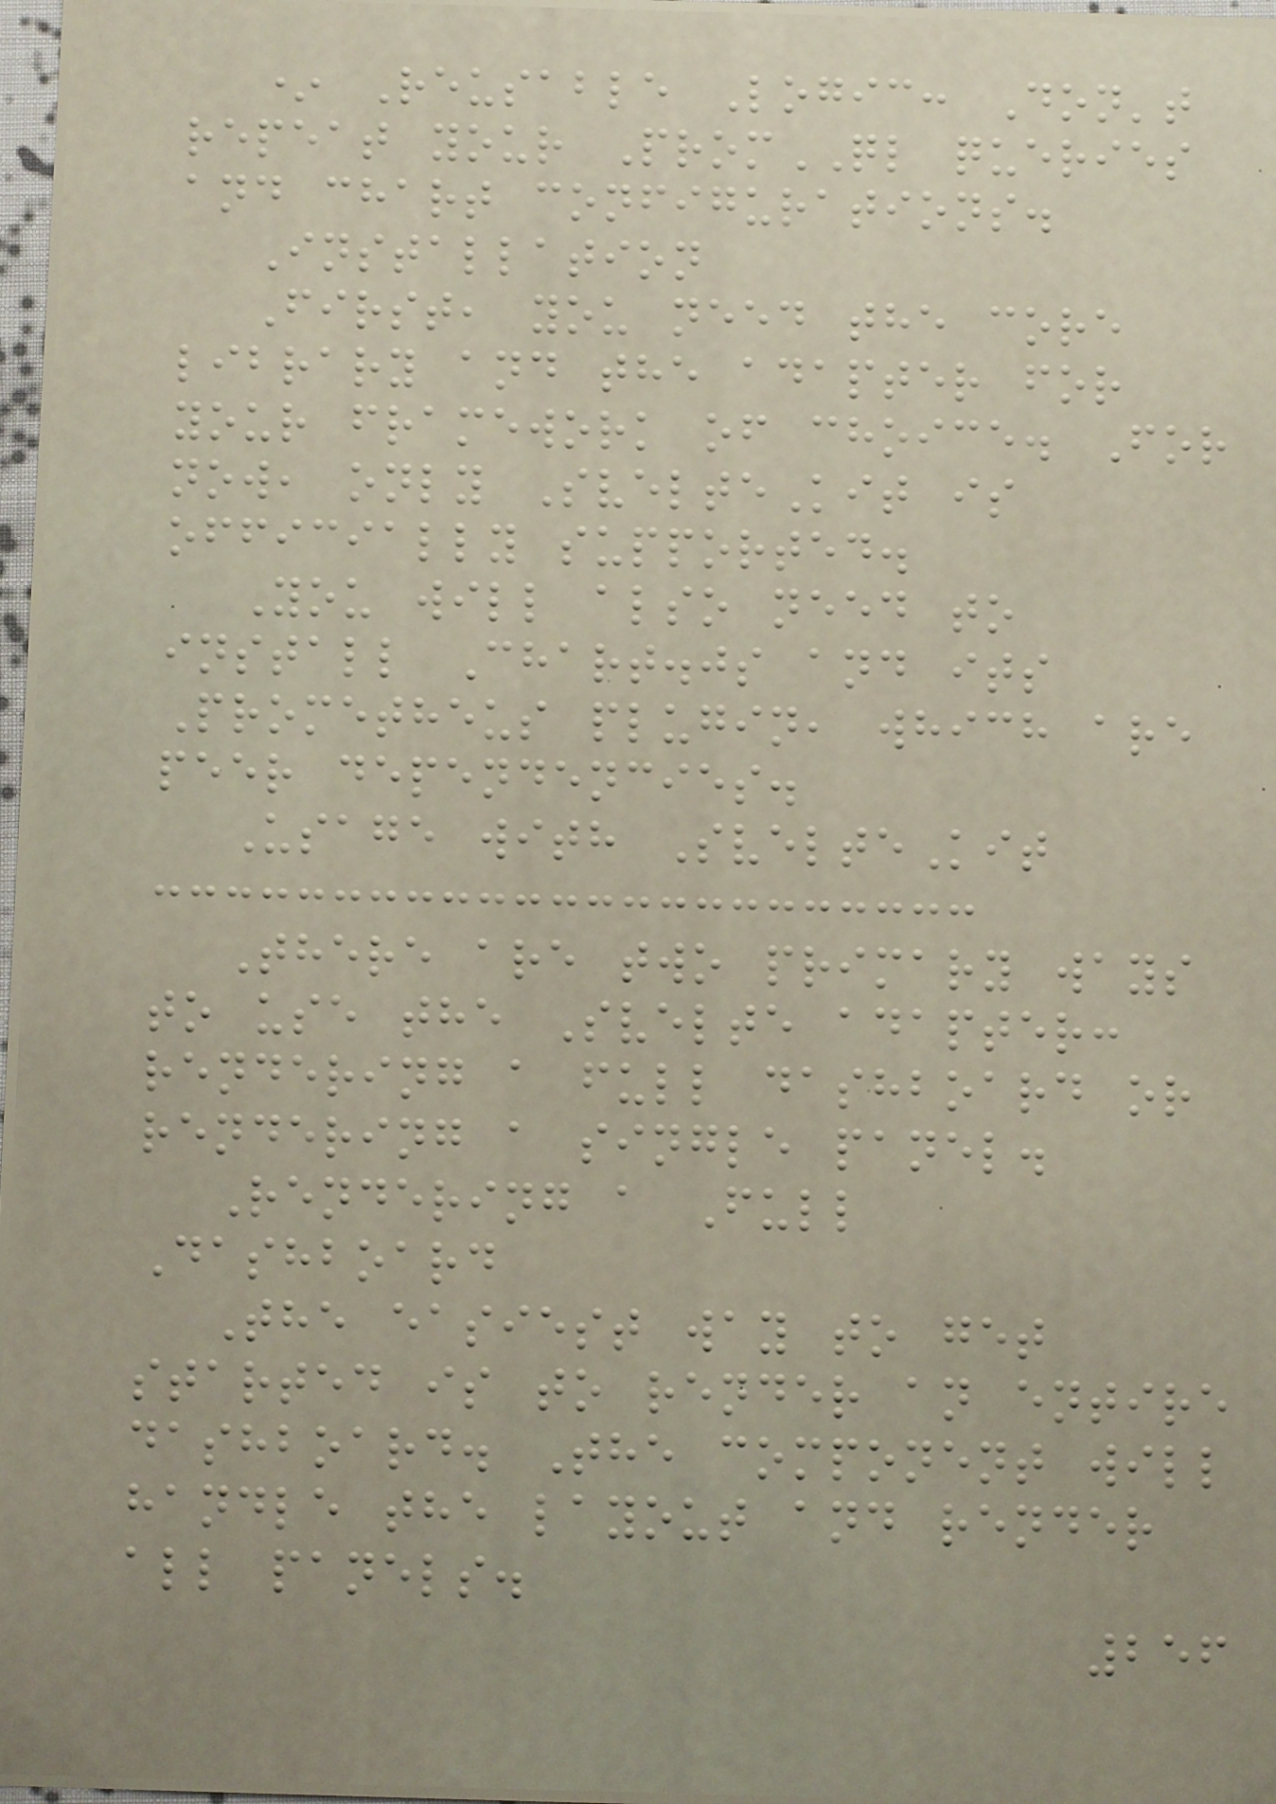* Reusable Logic: Don't
repeat your PromQL queries
and chart configurations.
Installation
First, you need the core
library and the adapter for
your framework of choice. For
now, only SvelteKit is
officially supported.
You will also need to
install Chart.js and its
Prometheus plugin, which are
peer dependencies.
Usage with SvelteKit
There are two primary ways
to use the Svelte adapter:
rendering a full dashboard or
rendering a single panel.
Rendering a Full
Dashboard
The easiest way to get
started is to render an entire
dashboard. The component will
handle the layout and render
all panels.
256
